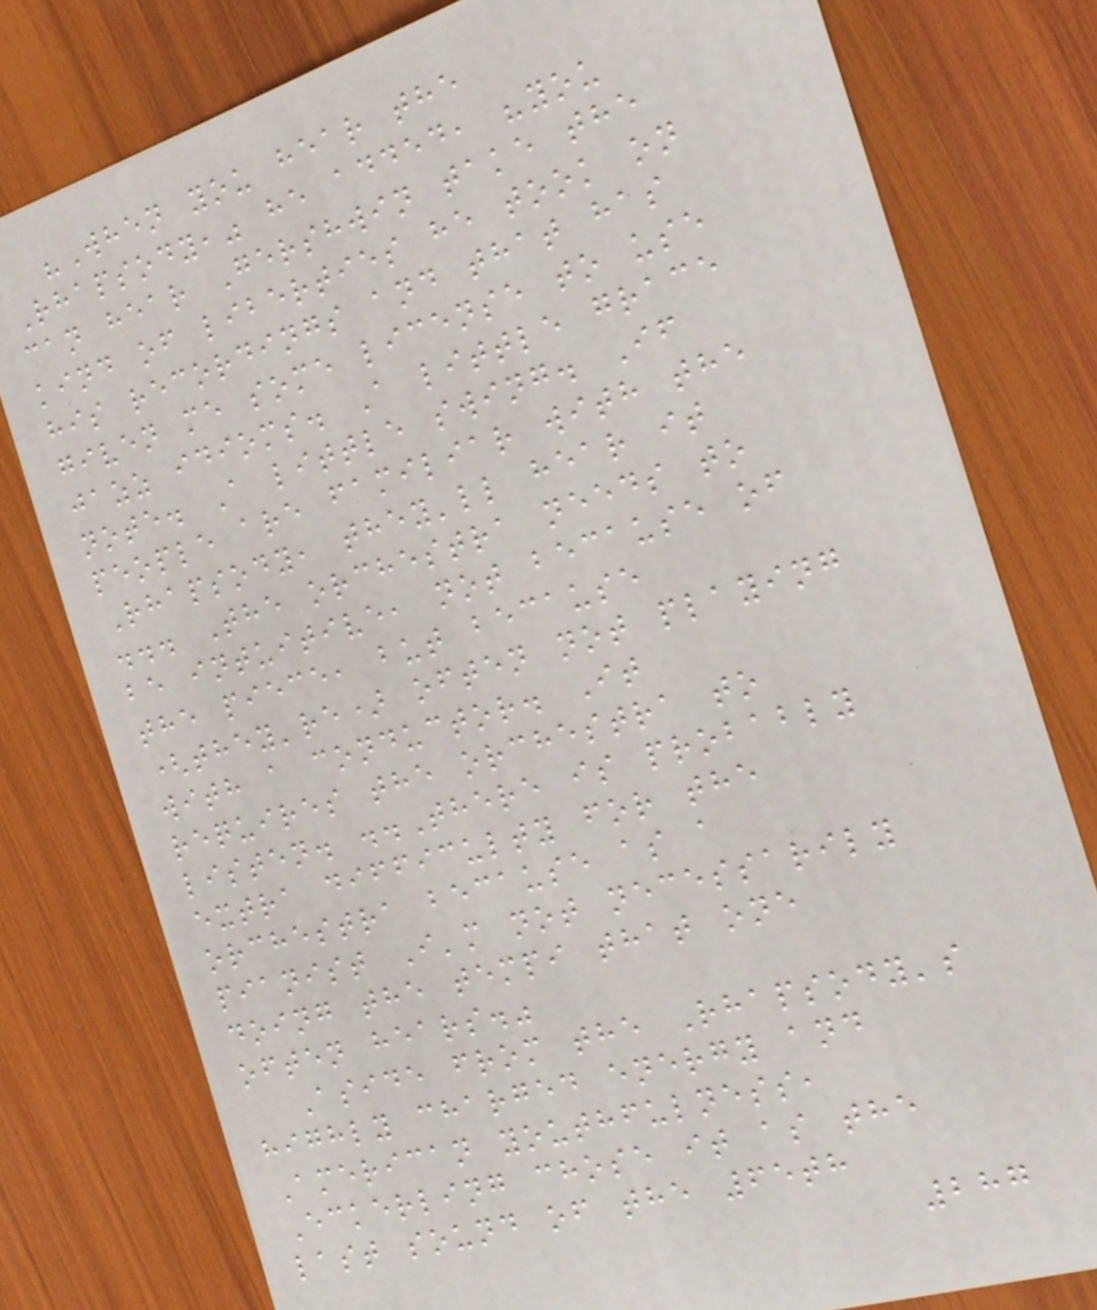"When you hear the
Rhapsody," he added, "you
can hear Gershwin take the
kind of liberties he took on
his recordings and that has
given me some license to use
jazz idioms. A little grace
note. A little swing. If
people are familiar with the
Rhapsody, they'll hear it
... The orchestra needs to
be intuitive, not because of
the piece, but because
(they're) often not playing
with a conductor. It
requires the orchestra to
listen. ..There is probably
extra difficulty for the
orchestra because as a
pianist I'm not necessarily
doing the tempi that one
often hears."
Aside from the Rhapsody's
highly charged energy and
American youthfulness,
Eckerling chose it as the
last sound of the 65th
287
